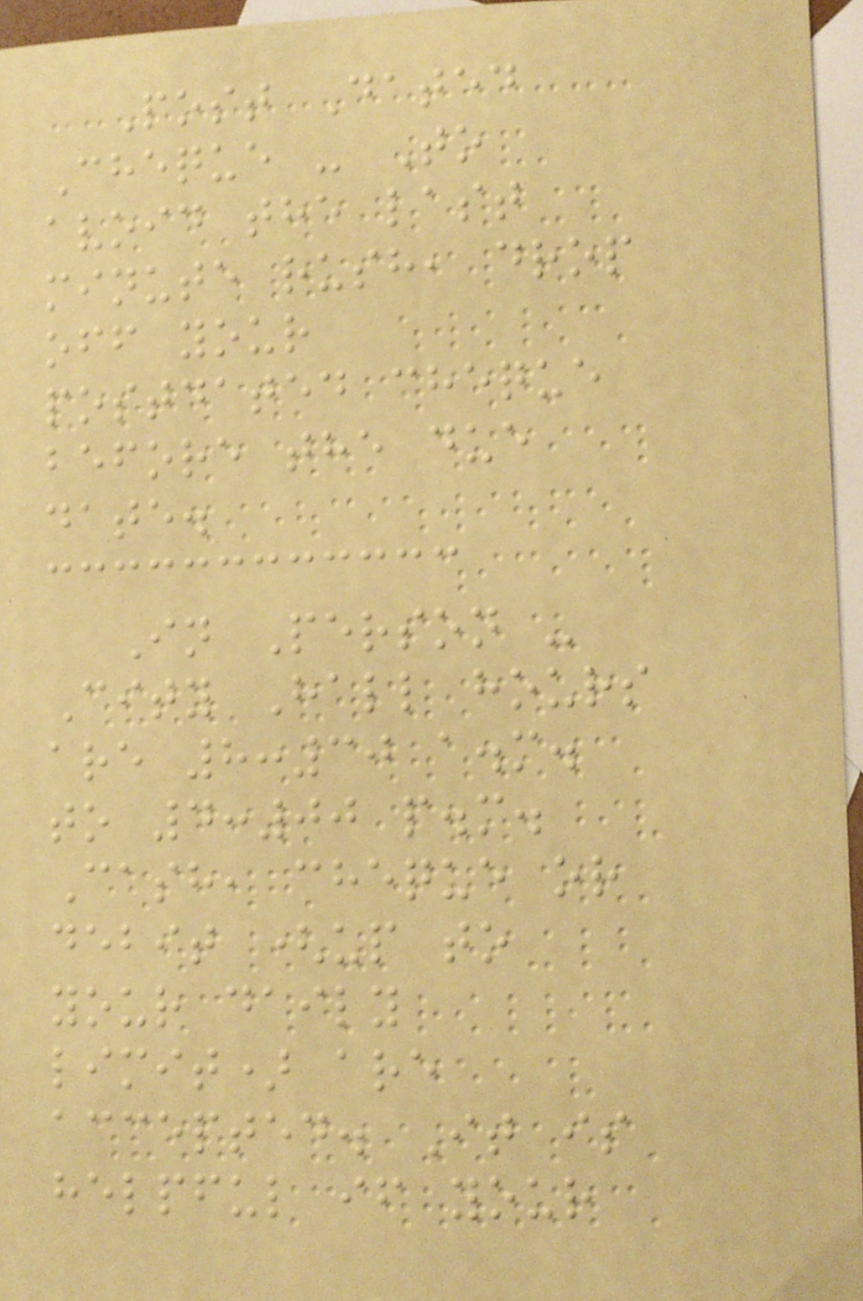Post Dated
Cheque - To
avoid the last
minute rush, drop
off your
postdated cheque
before the due
date.
In Person -
City Hall hours
are 8:30 a.m.
to 4:00 p.m.
Cash, cheque or
debit (up to
your daily
limit) are
accepted. It is
helpful if your
